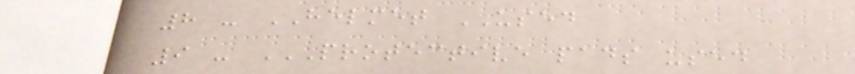8 - HELMET USED
9 - PROTECTIVE PADS USED
